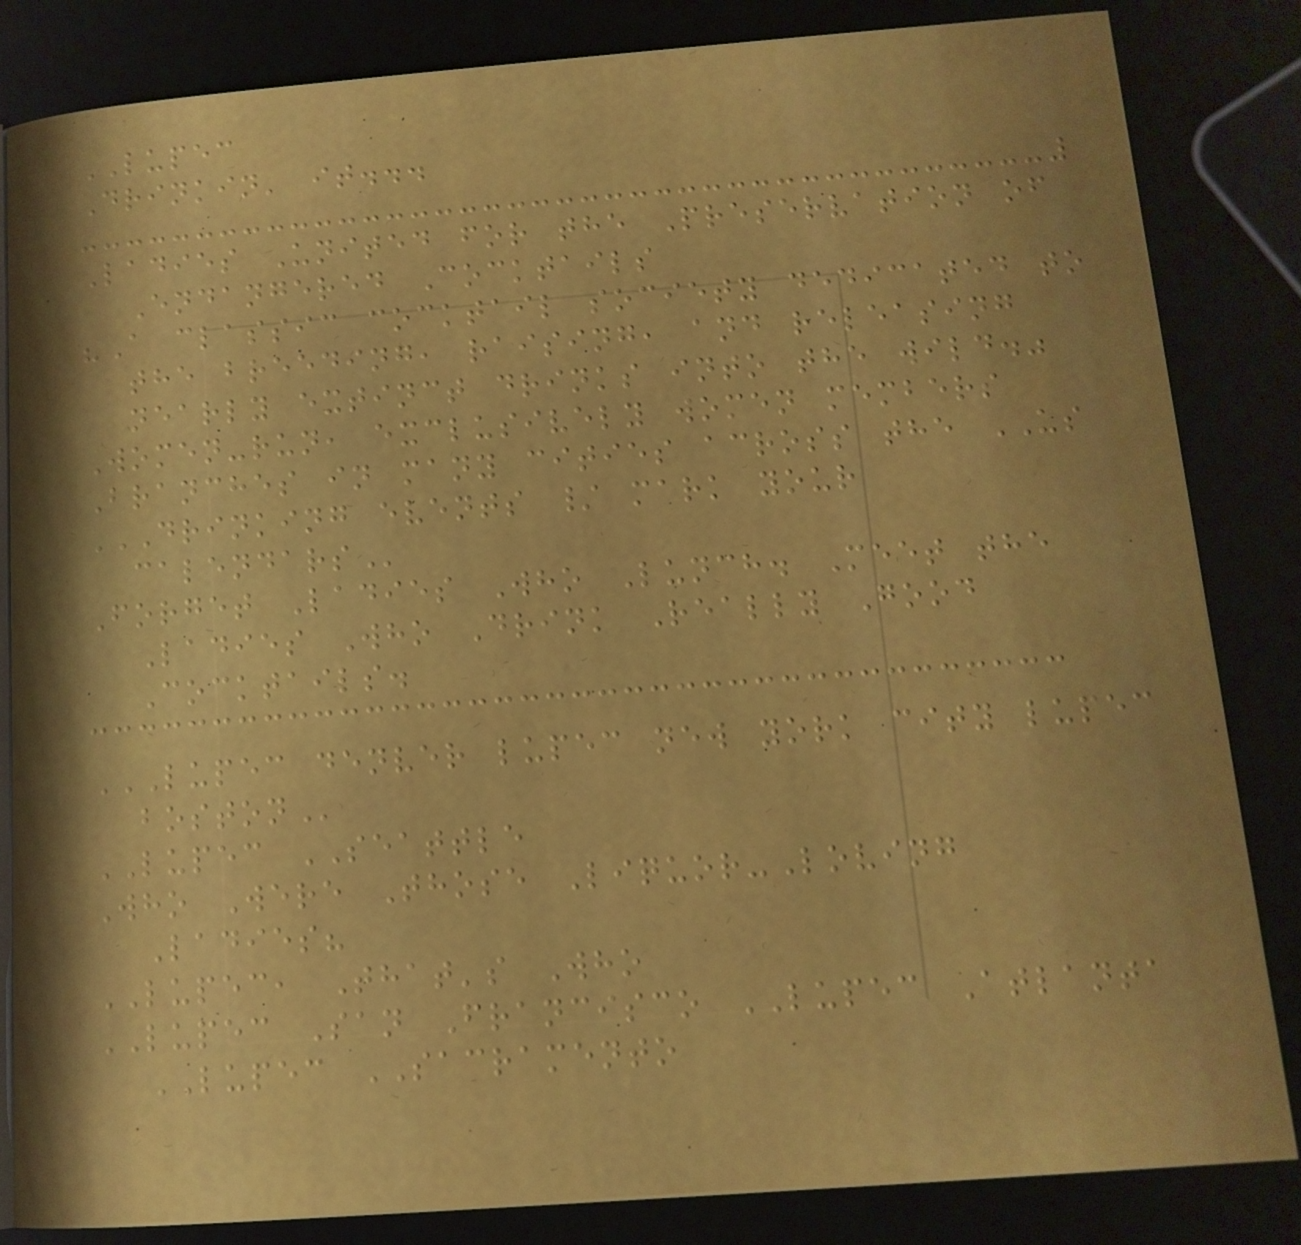LUPEC
Drinkin' it...
Ladies United for the Preservation of
Endangered Cocktails
"A classic cocktail society dedicated to
the breeding, raising, and releasing
nearly extinct drinks into the wild."
Women-run, exclusively women members
Branches in many cities across the US
DRINKING EVENTS / MARK YOUR
CALENDARS
Forget Ladies Who Lunch. Meet the
Ladies Who Drink Really Good
Cocktails.
LUPEC DENVER LUPEC NEW YORK CITY LUPEC
BOSTON
LUPEC SEATTLE
Who Were Those Liquor-Loving
Ladies?
LUPEC, That's Who
LUPEC San Francisco LUPEC Atlanta
LUPEC SACRAMENTO
